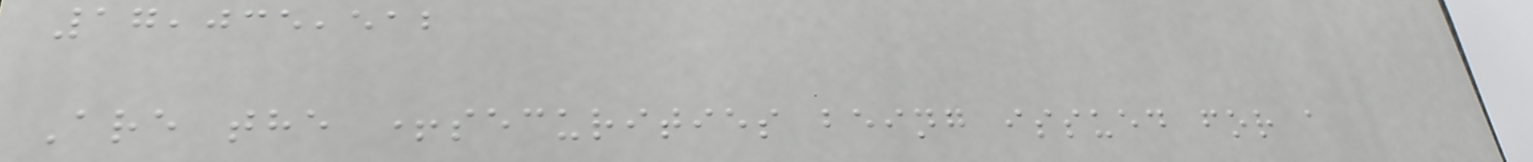17,035,512
Are the +securities being issued for a
